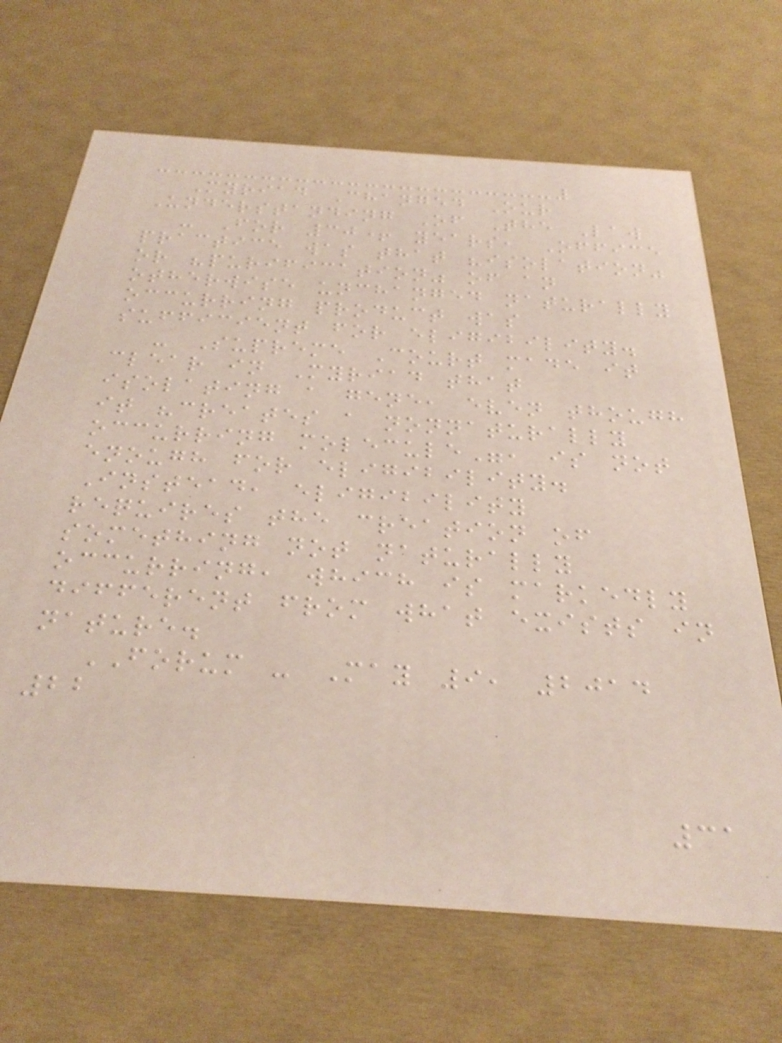Myriad Changed Our
Understanding Of The Law
- For 30+ years, Office
practice was that "isolation"
or "purification" of an
otherwise unchanged naturally
occurring product was
sufficient for eligibility.
- Supreme Court made it
clear in Myriad that
isolating a gene, even though
it "creates a nonnaturally
occurring molecule", is not
enough for eligibility.
Instead, eligibility
requires the creation of
something not naturally
occurring, which is markedly
different from what exists in
nature.
FORUM - May 9, 2014
22
31
